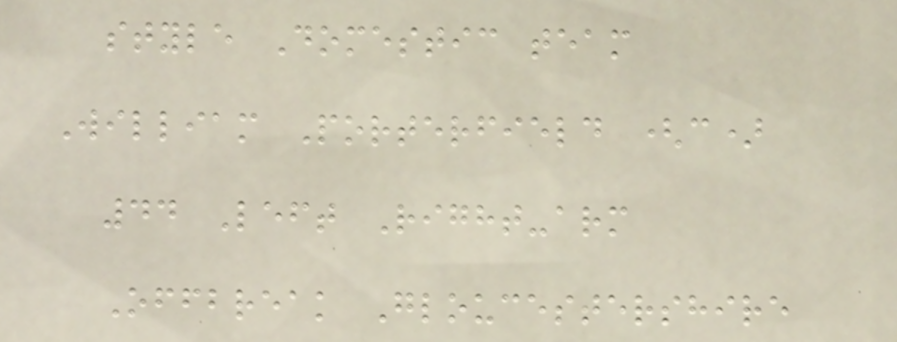style Domestic team
William Porterfield (c)
44 Left Right-arm
Offbreak Gloucestershire
